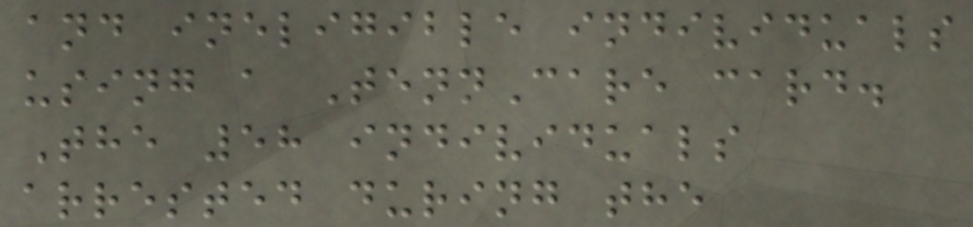and ineligible individuals
using a TennCare card.
The 58 individuals
arrested during the
